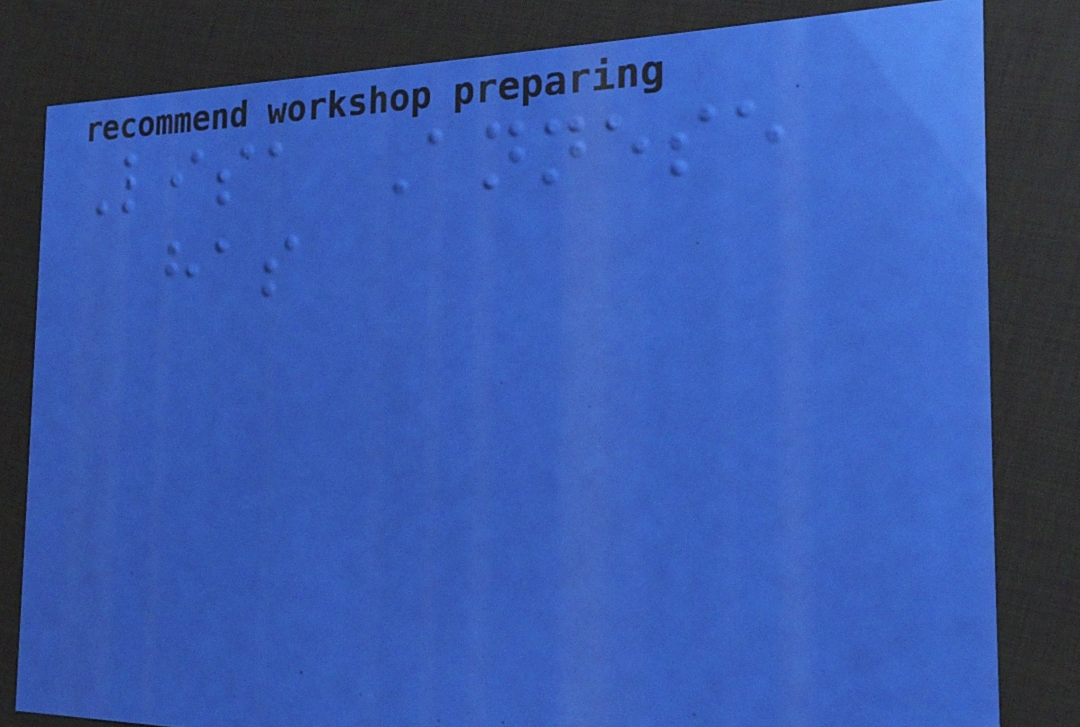Lisa Annese
has
